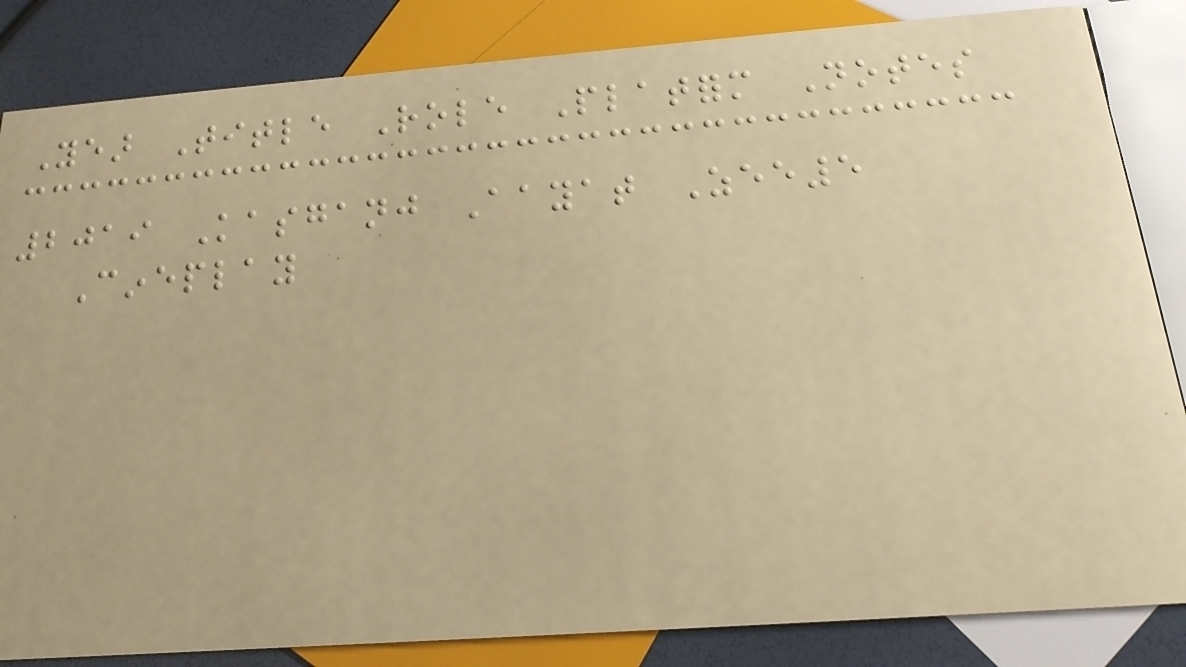Year Title Role Platform Notes
2019 Kasganj Aayat Zee5
Cineplay
